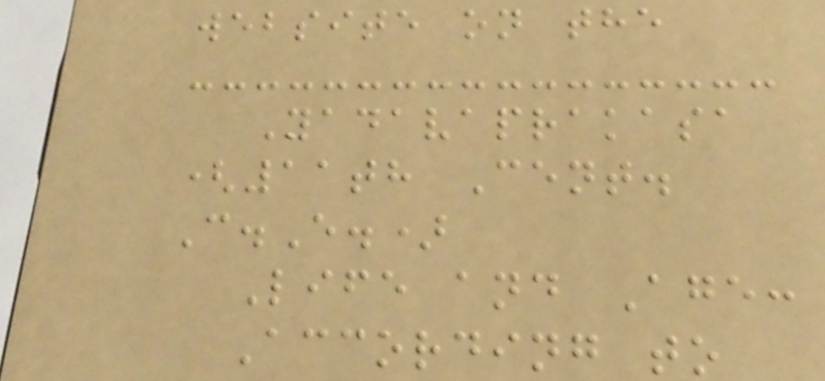website on the
Yadavaprakasa
(11th Cent.
C.E.)
Life and Age:
According to
